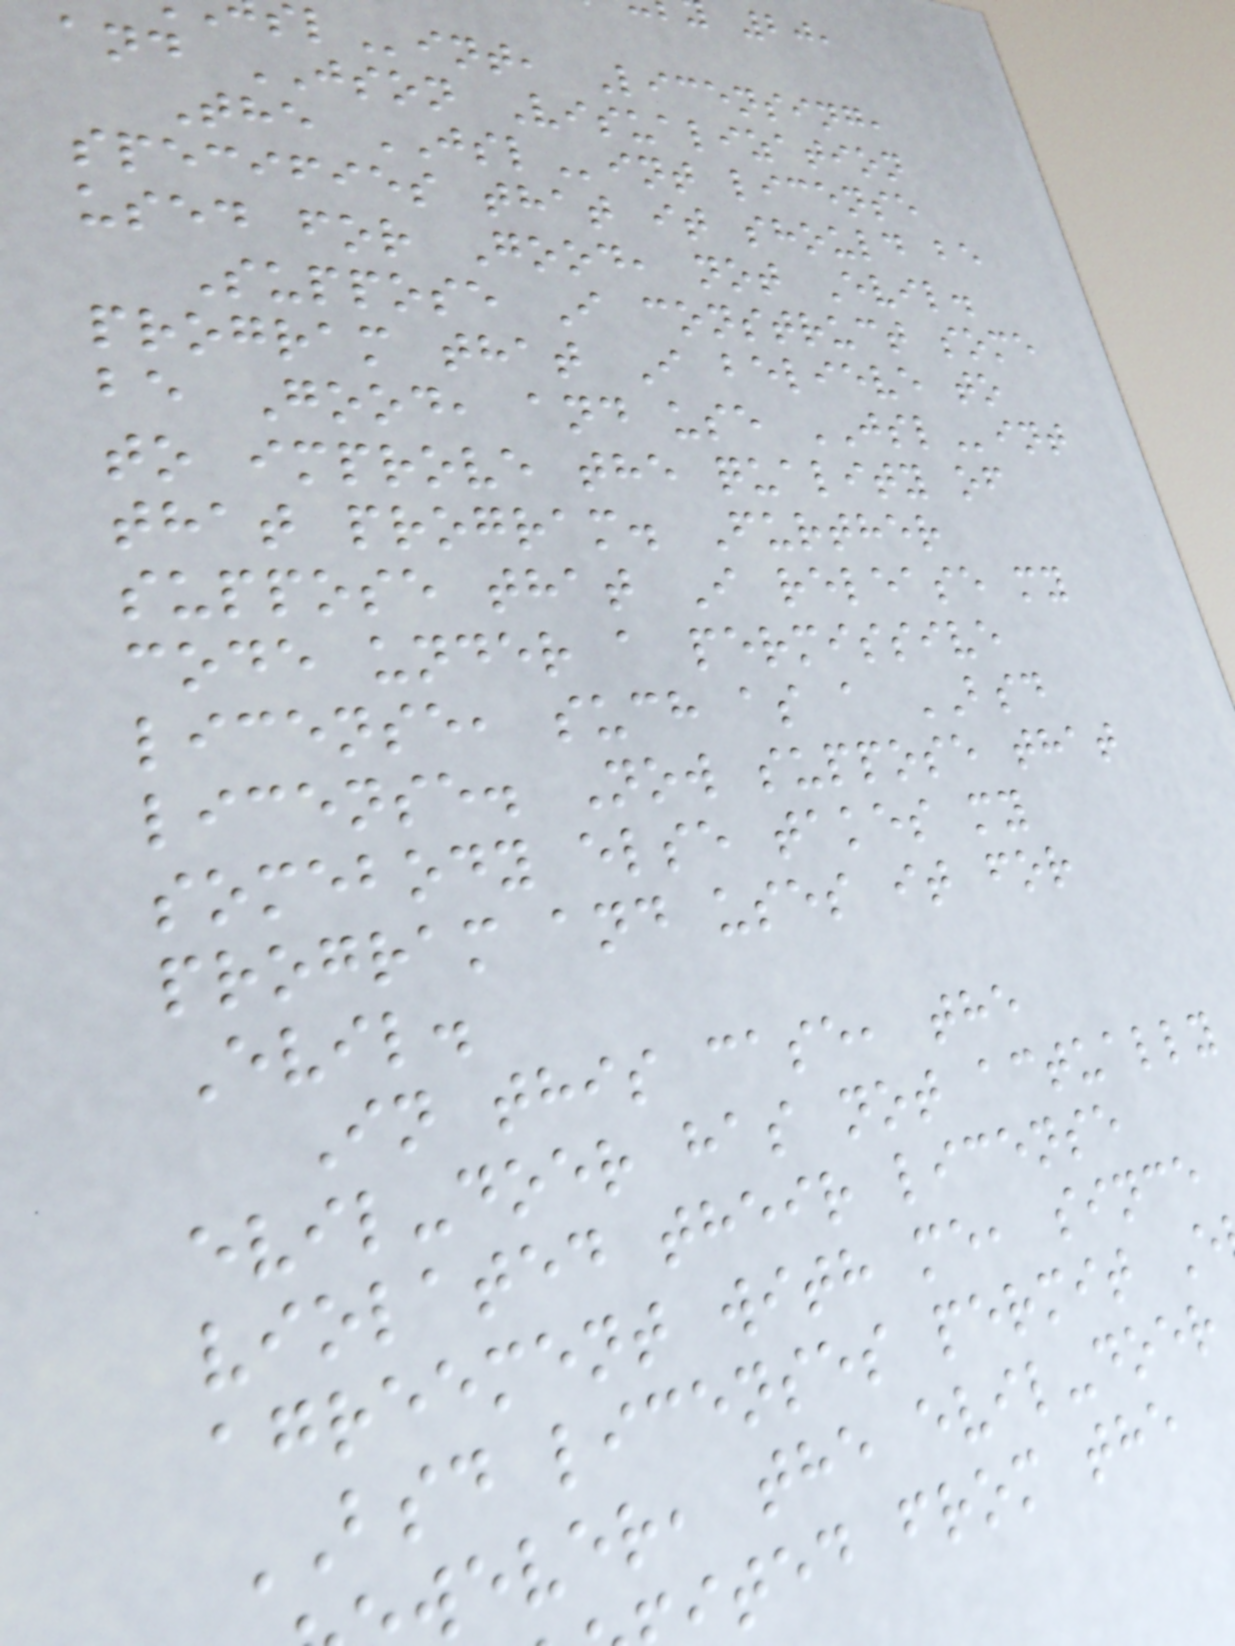int, Licensing,
and JSON Visualization
The JSLint license
specifies that it should be
used for Good, not Evil.
Suppose I construct some
program that I believe to
be Good, and use JSLint
to improve the quality of
that program. Further
suppose that I release my
code under a permissive
license, such as a BSD
license. Now suppose that
somebody else takes my
program and uses it for
Evil.
In this case, the
evil-doer has not actually
violated their license
agreement with me, since
BSD licenses permit E
ever, the evil-doer
ted from the
